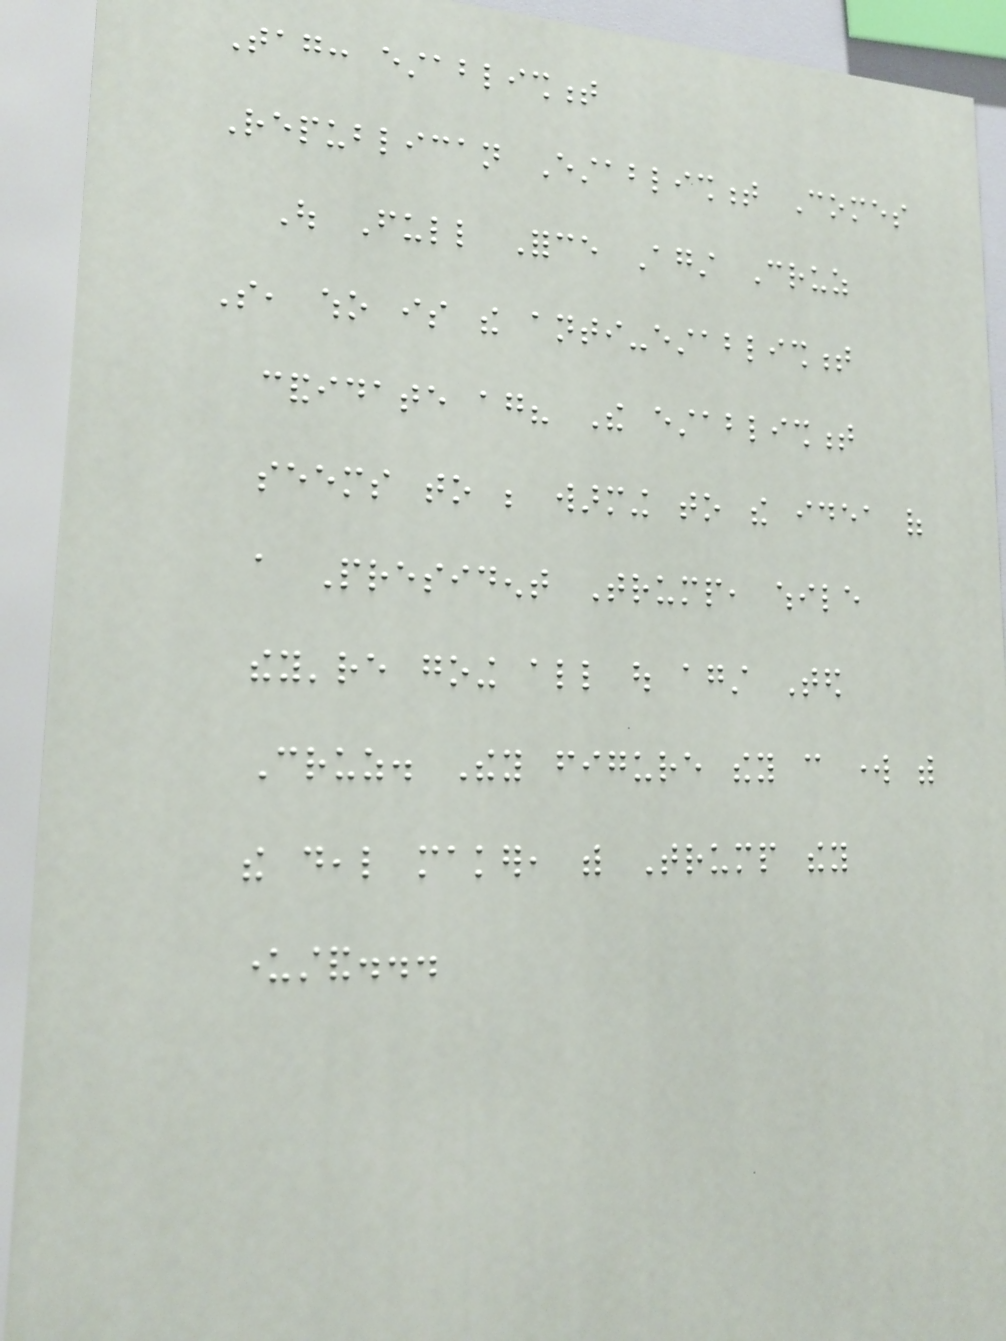Tag: establishment
Republican Establishment Comes
Out Full Force Against Cruz
So, who is the anti-establishment
candidate again? The establishment
seems to be warming to the idea of
a President Trump, while
they're going all out against Ted
Cruz. They figure they can work with
the deal maker, with Trump they
understand...
